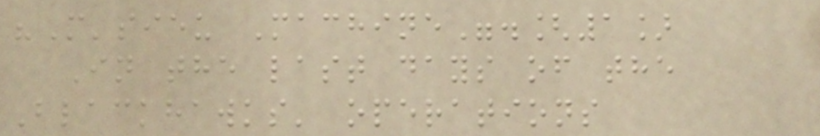"M'sieu Machine".[1]
In the last days of the
Blackhawks' operations
